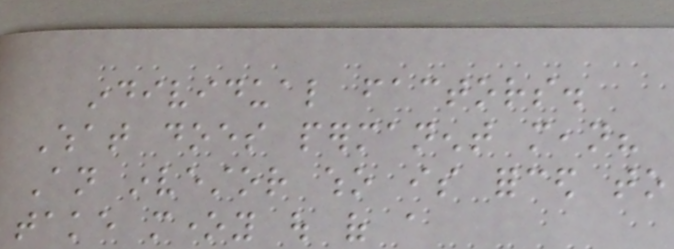individual factors.
What does permanent mean?
An investor who is forced to
take money out of a
